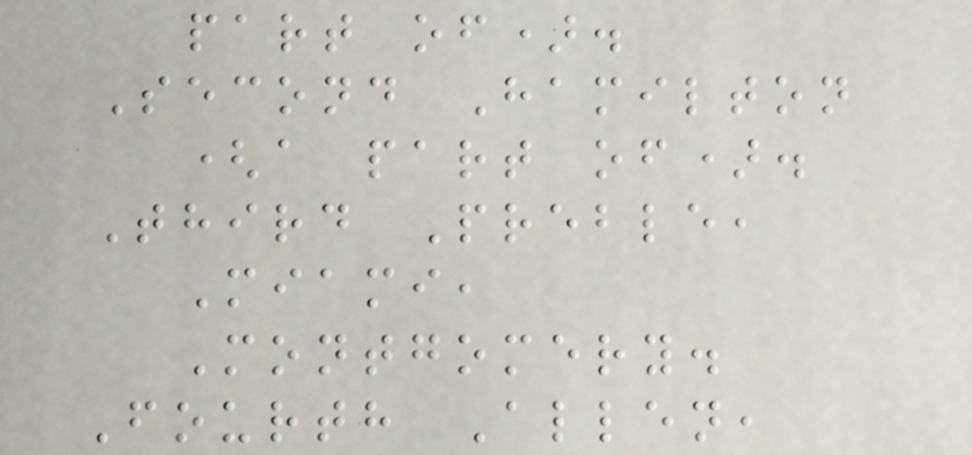part of).
Second Hamilton
(a part of).
Third Preble,
Miami,
Montgomery.
Fourth Allen,
